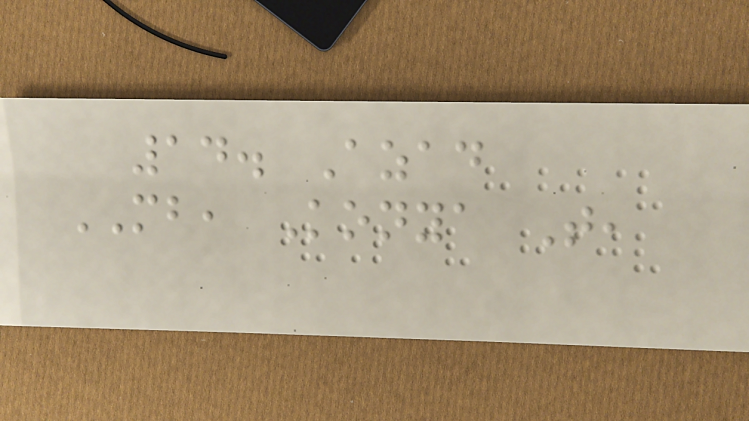14. Azad
MB, Konya T,
